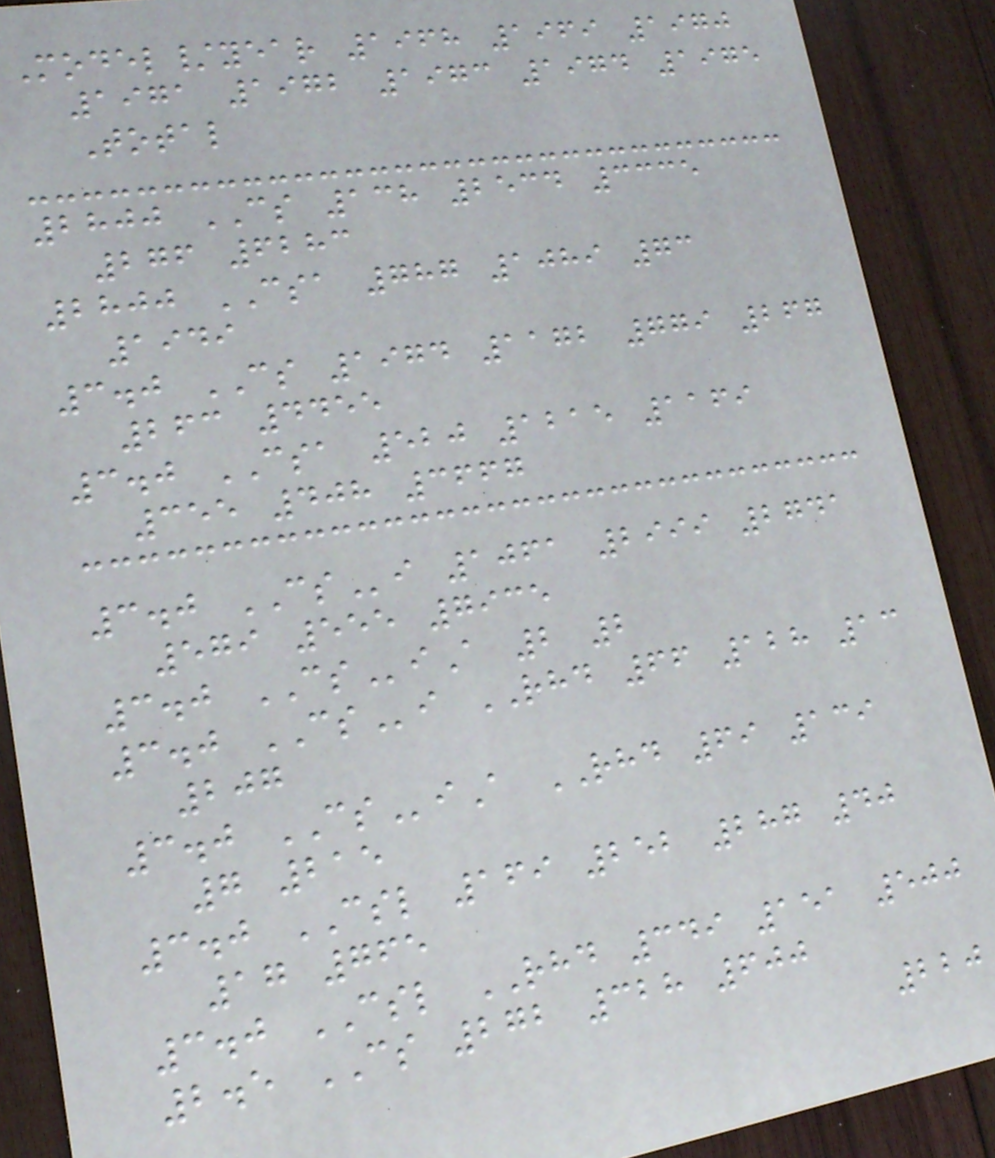Model/year 1968 1969 1970
1971 1972 1973 1974 1975
Total
2800 CS 138 2534 3335
276 6283
2800 CSA 787 1089 73
1949
3.0 CS 1974 1172 779 267
263 4455
3.0 CSA 520 1215 1169
355 408 3667
3.0 CSi 1061 2999 2741
579 555 7935
3.0 CSiA 2 2
3.0 CSi RHD 66 128 13
207
3.0 CSiA RHD 69 139
7 215
3.0 CSL 169 252 287 40
17 765
3.0 CSL RHD 349 151 500
2.5 CS 272 328 600
220
